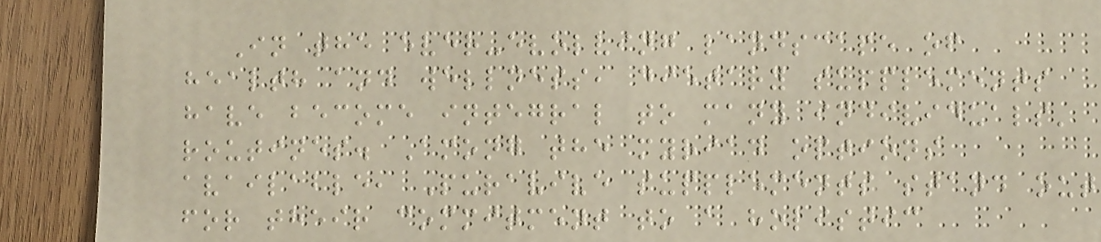In the ever-evolving landscape of
health and wellness, dietary supplements
have become integral to many individuals'
routines. Among the myriad options
available, Puravive supplements stand out
for their commitment to a holistic
